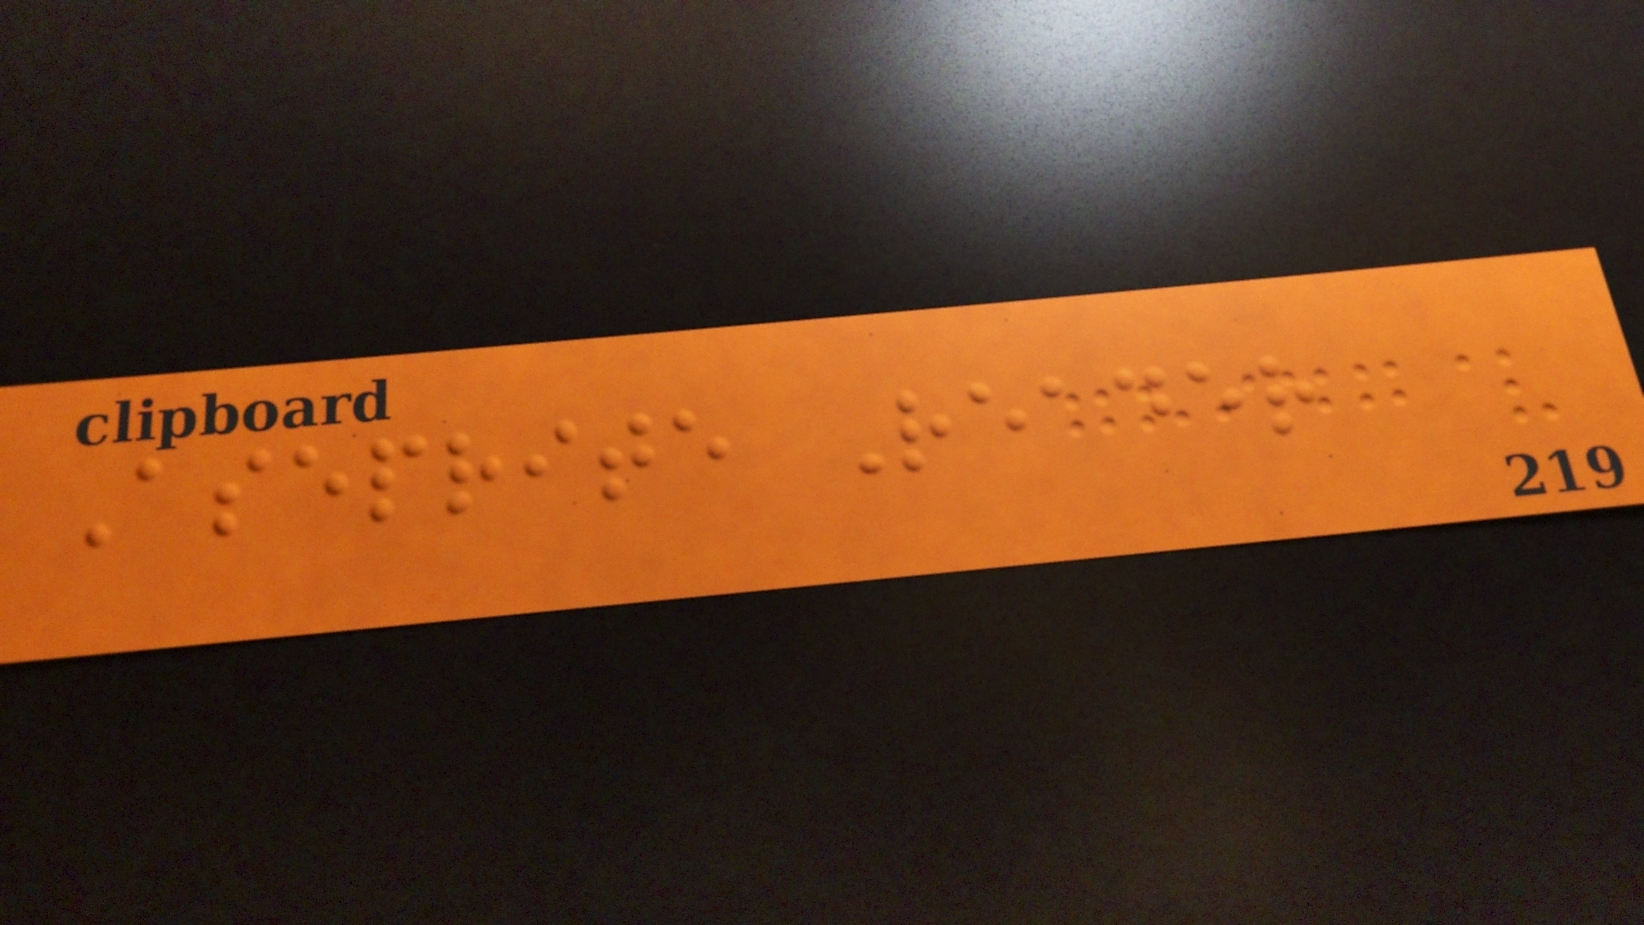Aseprite Reader
